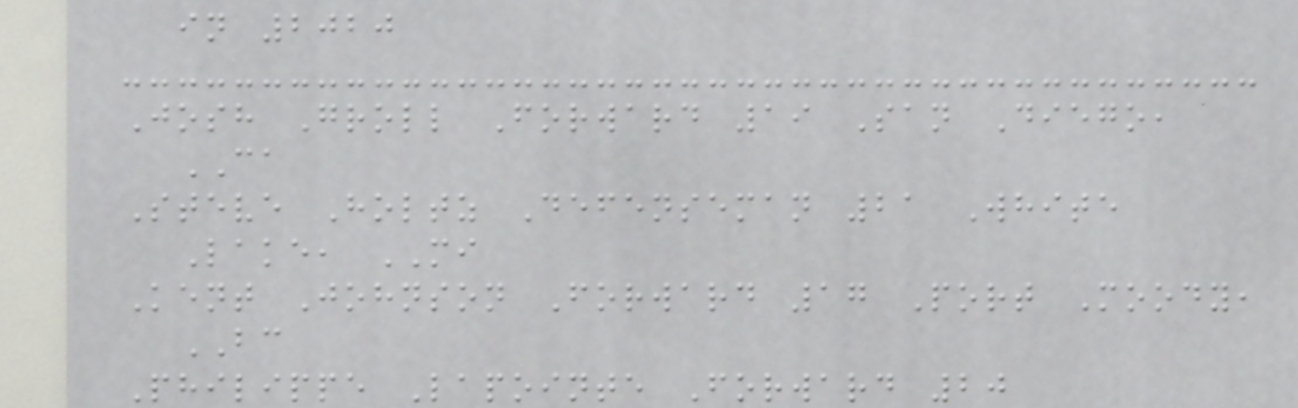in 2020
Josh Groll Forward 19 San Diego,
CA
Steve Holtz Defenseman 21 White
Lake, MI
Kent Johnson Forward 17 Port Moody,
BC
Philippe Lapointe Forward 20
